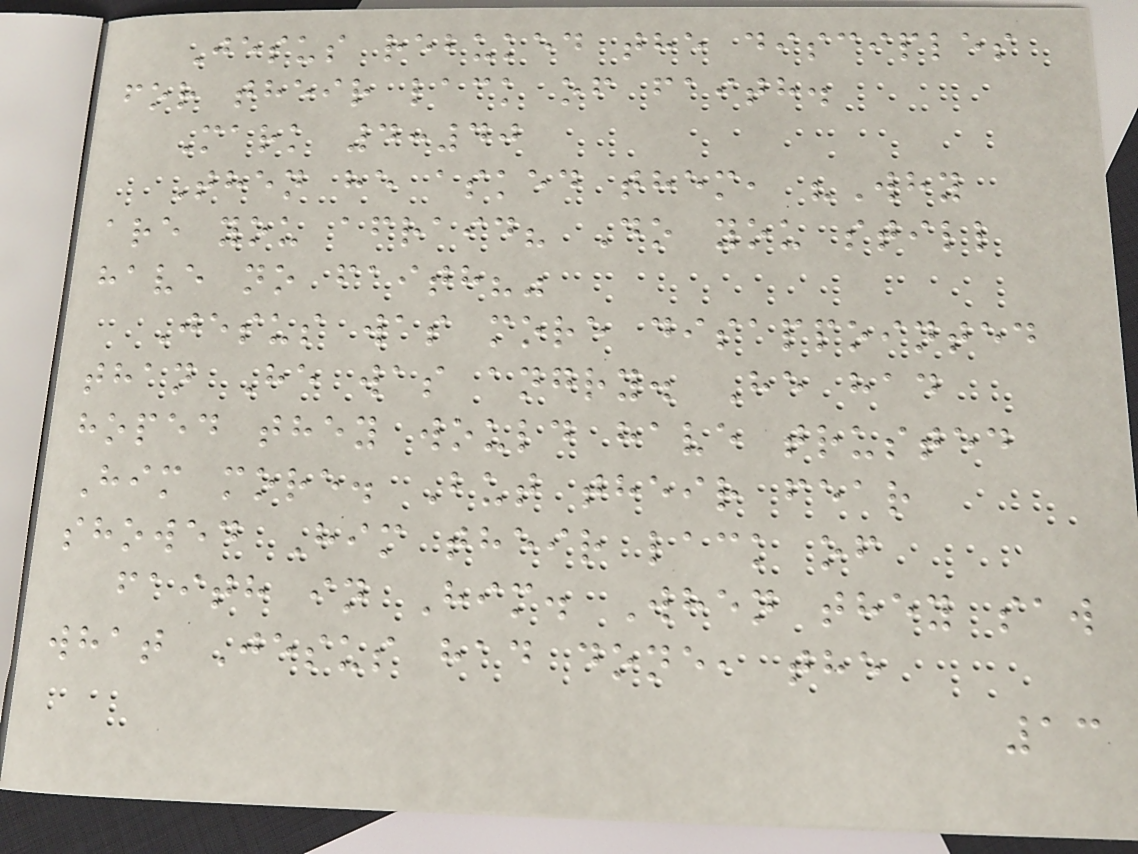Jesus rebuked the disciples
for their lack of faith.
Mark 4:40
Then he asked them, "Why
are you afraid? Do you still
have no faith?"
Jesus was more disappointed
than He was angry. He had
hoped they would have trusted
Him more. But their fear
showed Him their lack of
faith in Him. When they saw
what Jesus had done, the
13
